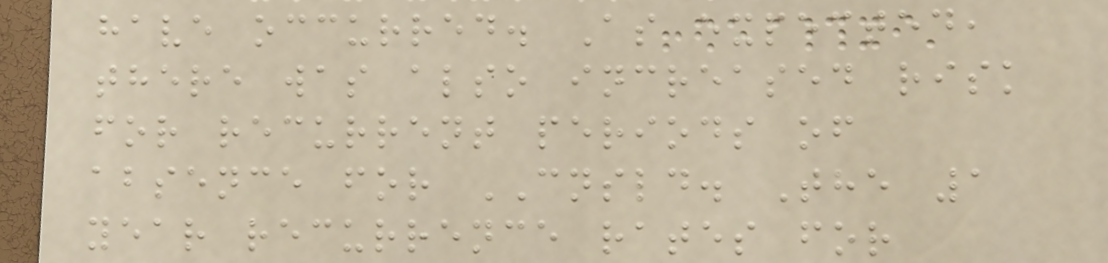have occurred. As expected,
there was also increased risk
for recurrent periods of
absence for CNSLD. The 1
year recurrence rates for
